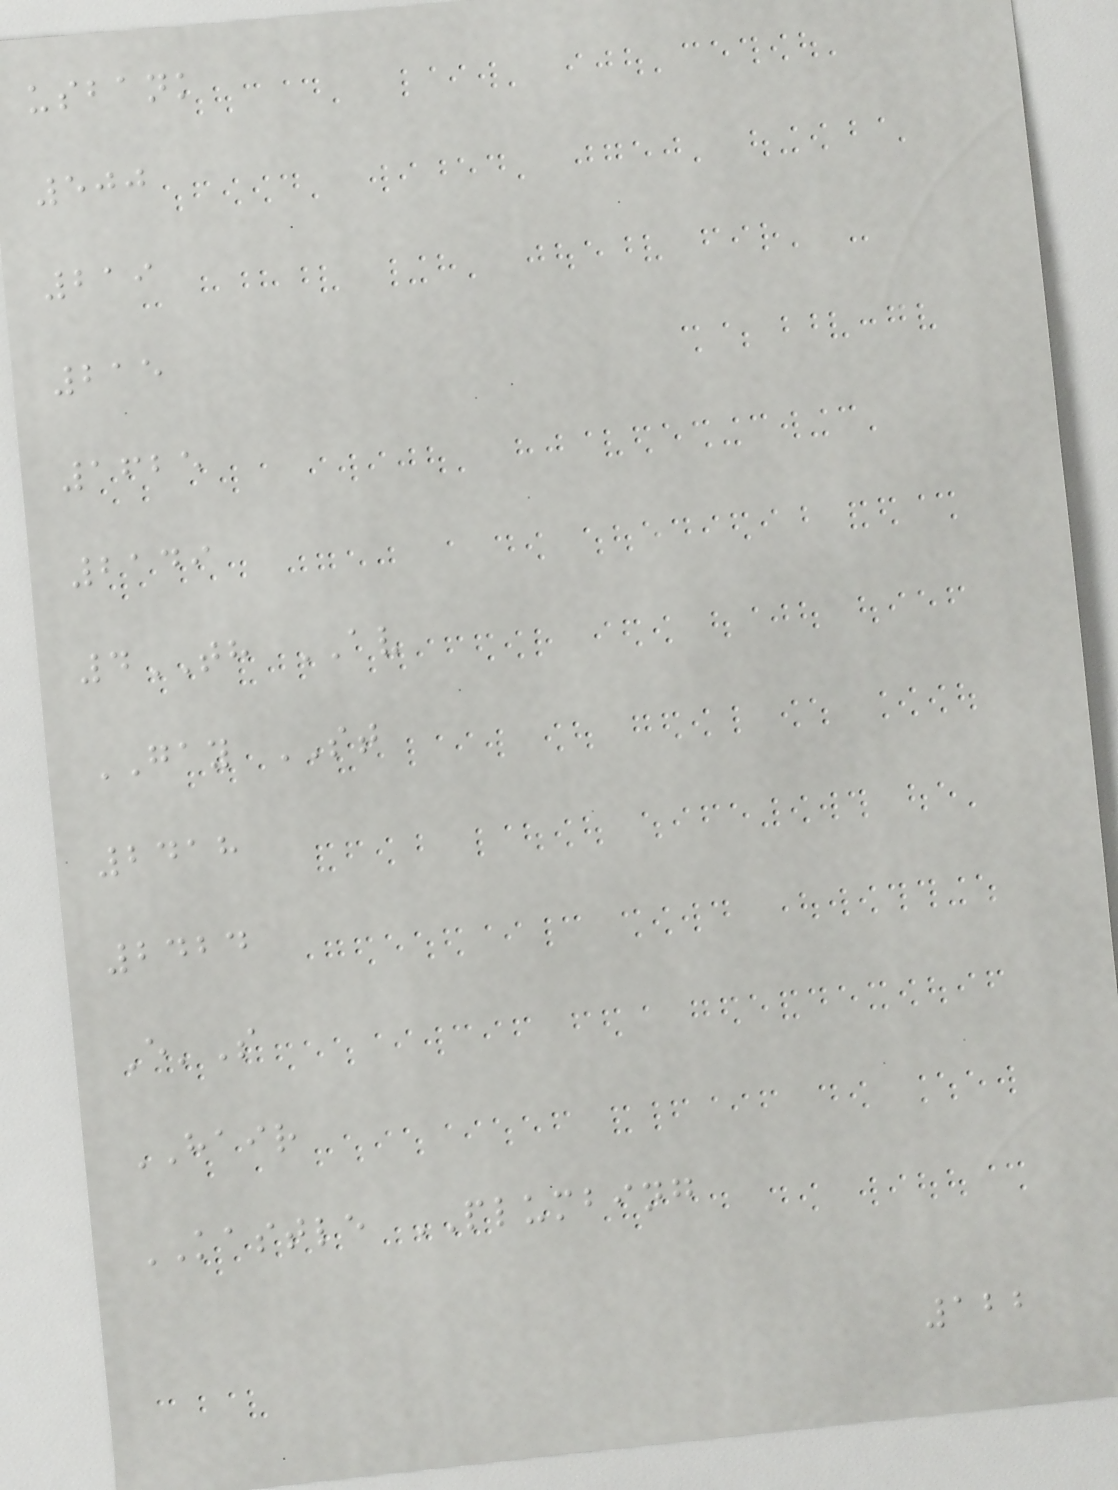usbank
500
219
215
1625
2149
4TH AV
GAY ST
2418
2424
E'S
HAIR
KASTLE PLUMBING
122
